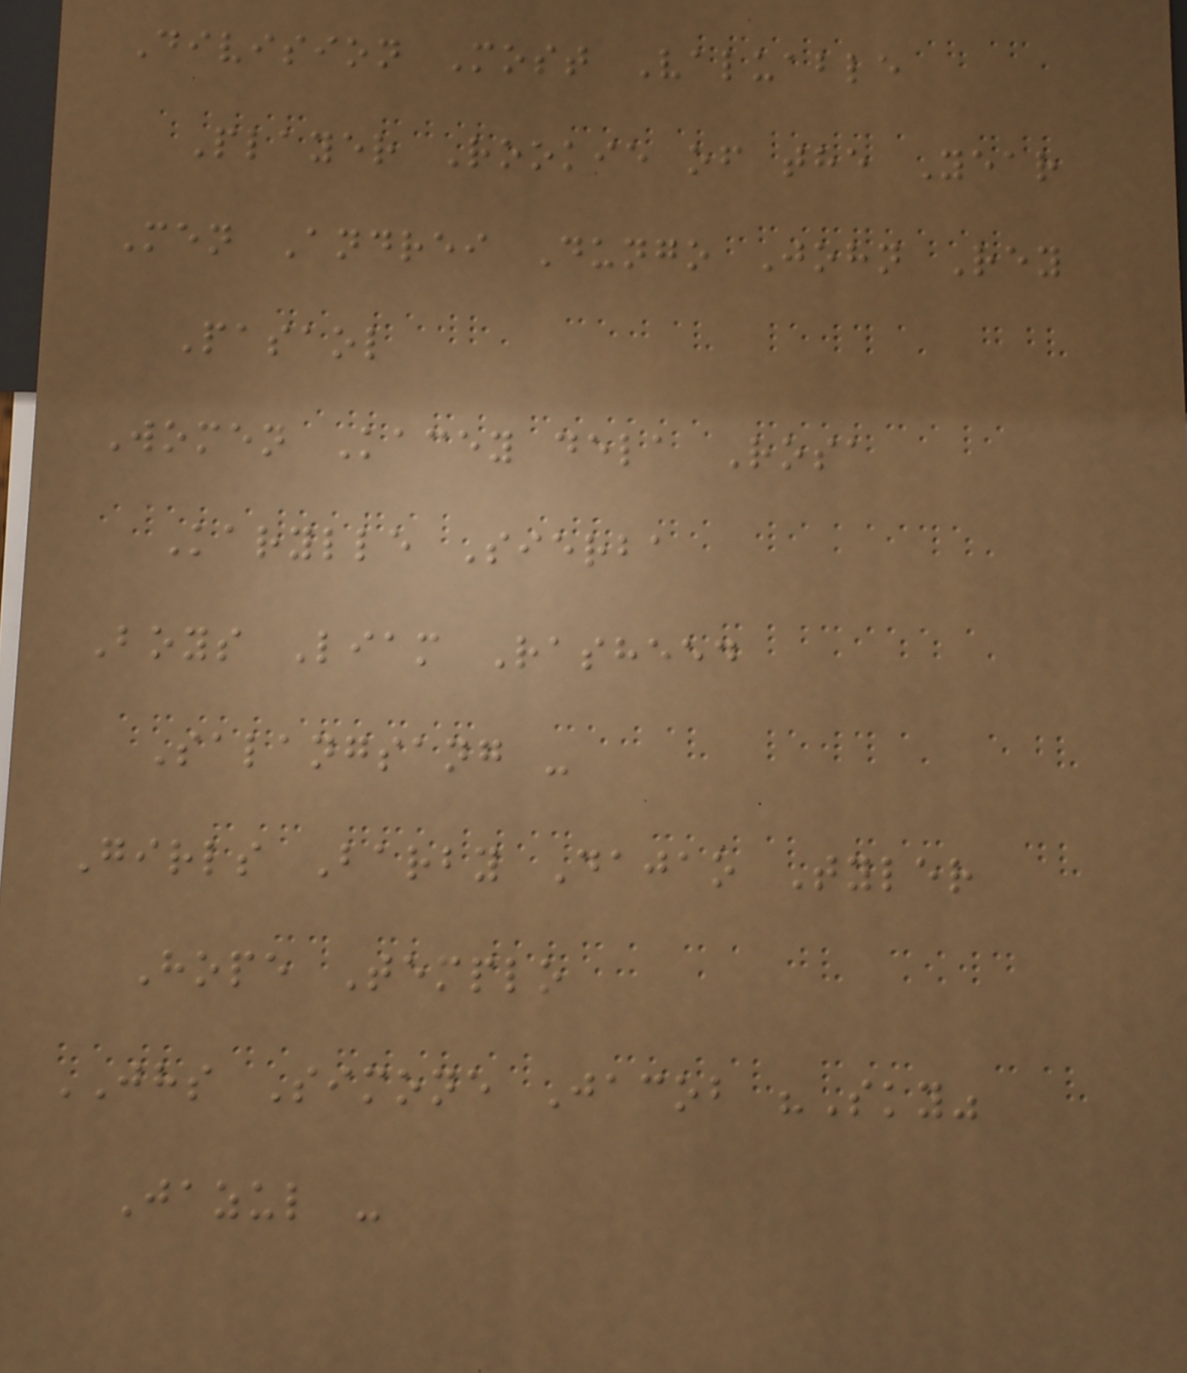Division Most Valuable
Player Rookie of the Year
Men Andrei Dungo John Rey
Pasaol
Women Kacey dela Rosa
Karylle Sierba
Boys Liam Rasheed
Salangsang -
Girls Barby Dajao Tyler
Hope Templo
JHS Simone Jacob "Sky"
Jazul -
